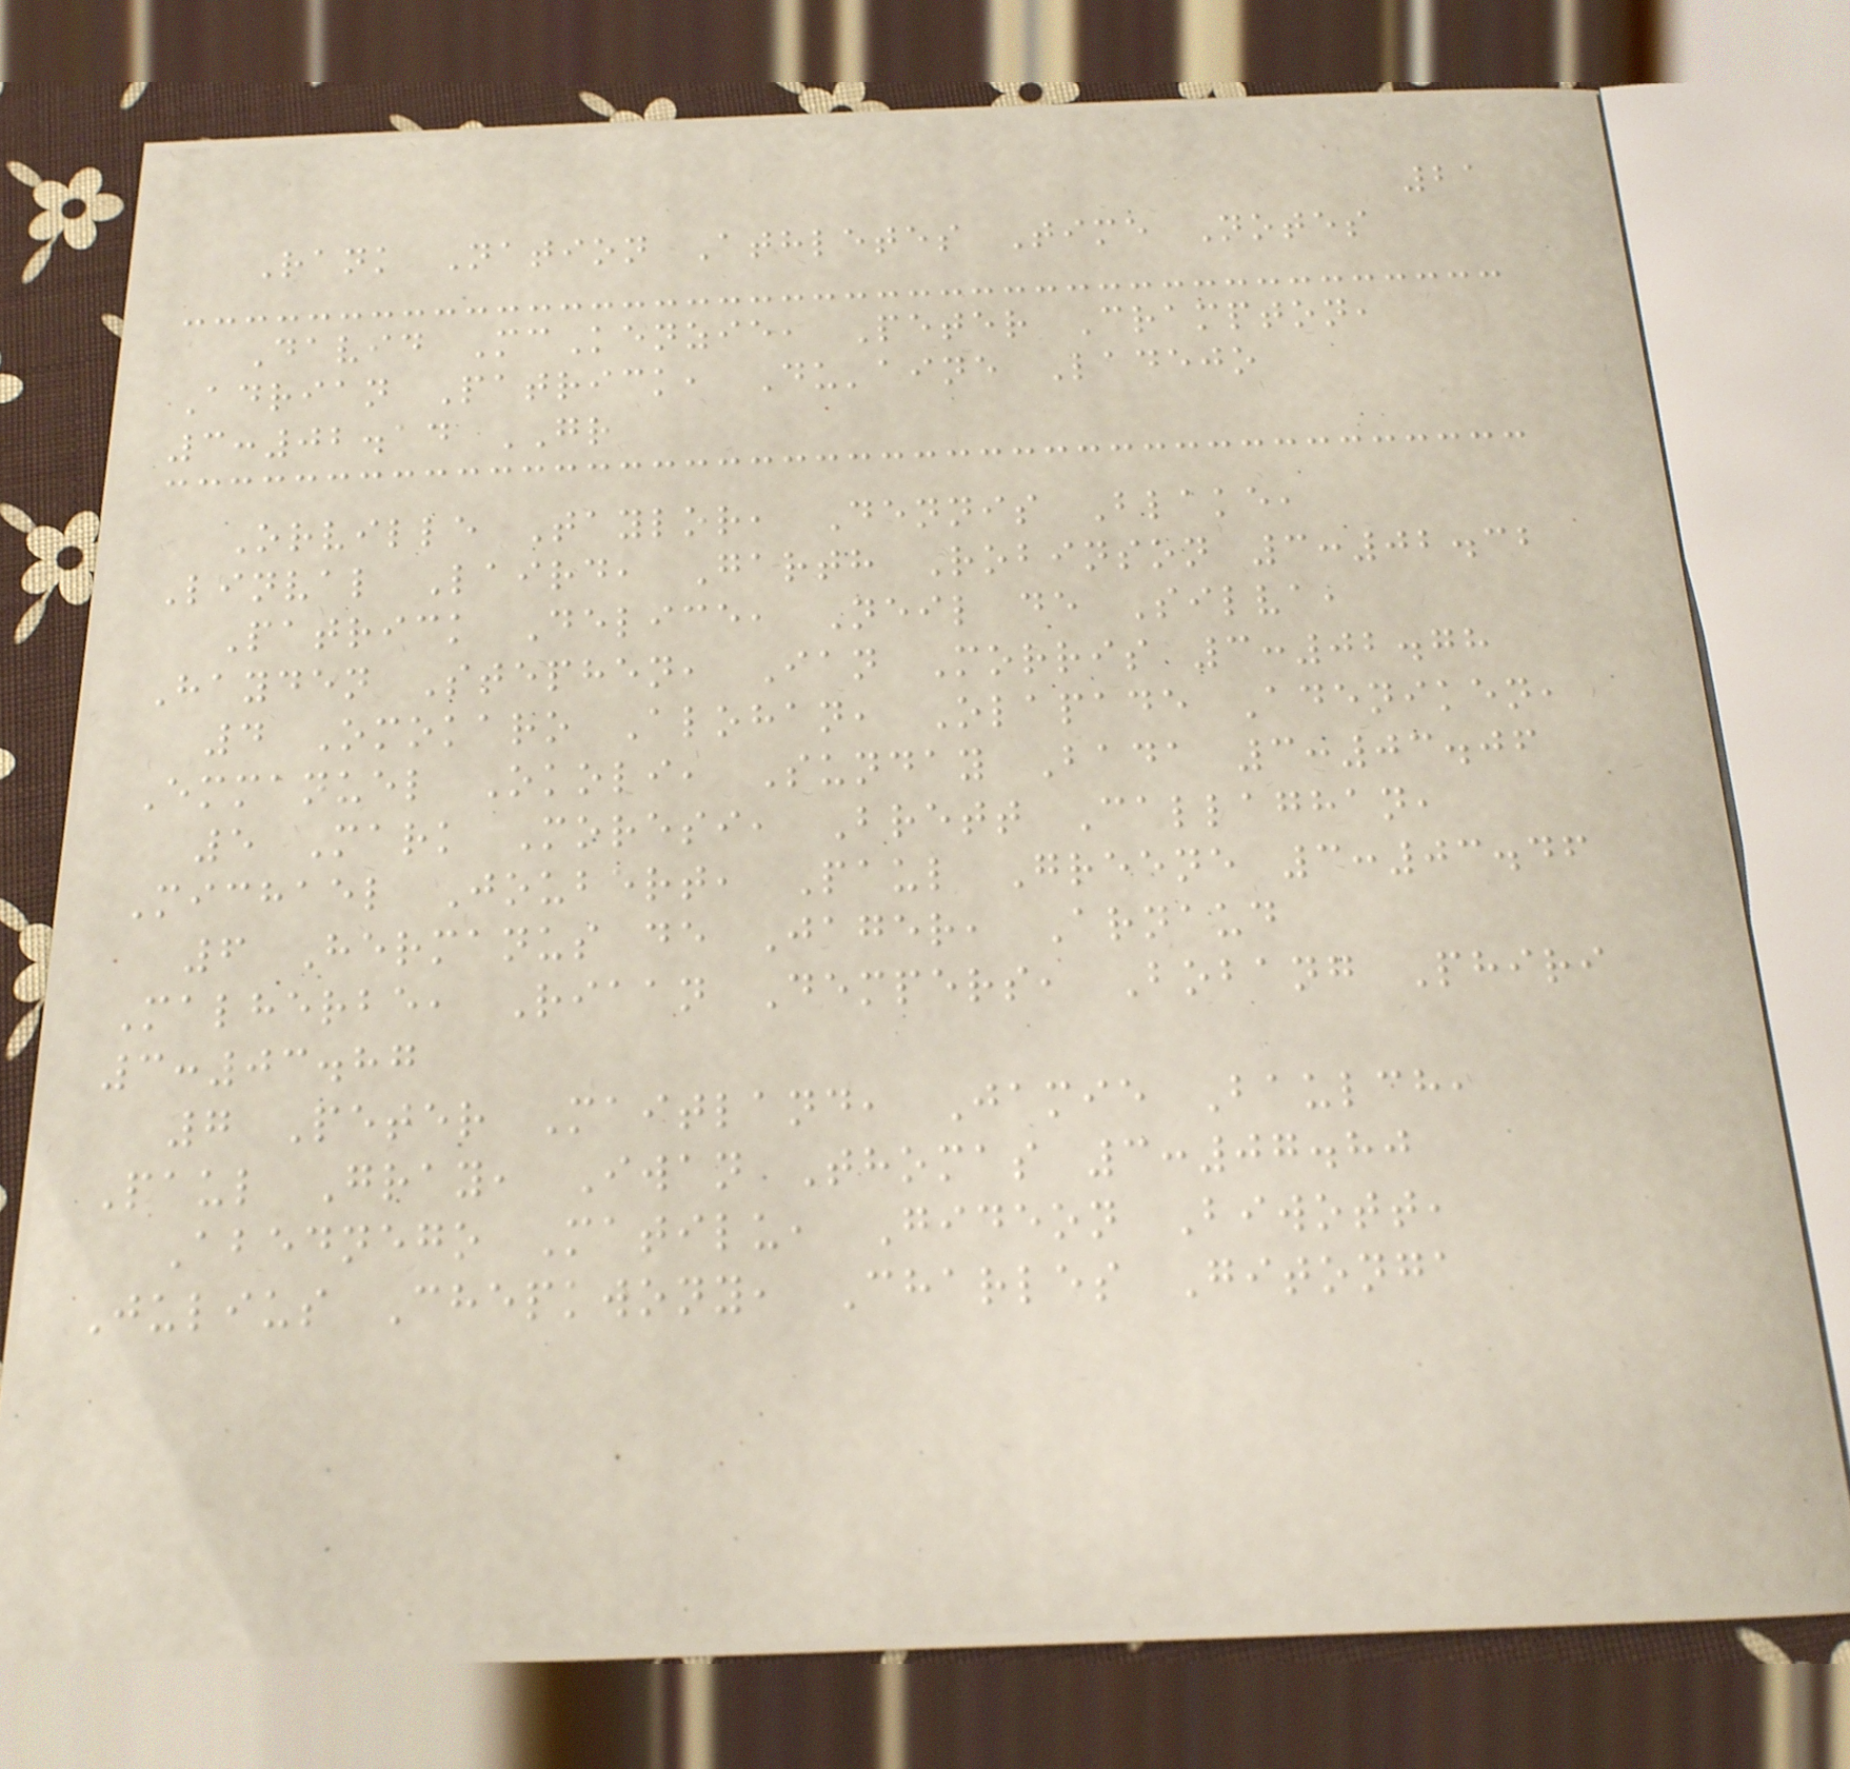21
Rank Nation Athletes Time Notes
David McKenzie, Peter Crampton,
Adrian Patrick, Du'aine Ladejo
3:02.14 GR
Orville Taylor, Dennis Blake,
Linval Laird, Garth Robinson 3:02.32
Patrick Delice, Neil de Silva,
Hayden Stephen, Ian Morris 3:02.78
4 Omokaro Alohan, Olapade Adeniken,
Emmanuel Okoli, Sunday Bada 3:03.06
5 Mark Moresi, Brett Callaghan,
Michael Joubert, Paul Greene 3:03.46
6 Hermanus de Jager, Arnaud
Malherbe, Riaan Dempers, Bobang Phiri
3:03.87
7 Peter Maitland, Jamie Baulch,
Paul Gray, Iwan Thomas 3:07.80
Abednego Matilu, Gideon Biwott,
Julius Chepkwony, Charles Gitonga
